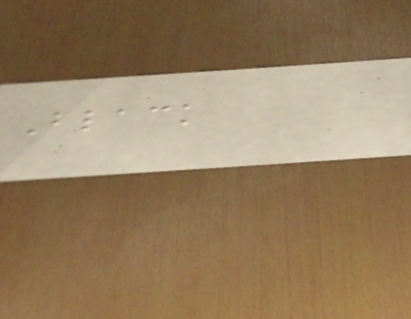Black
